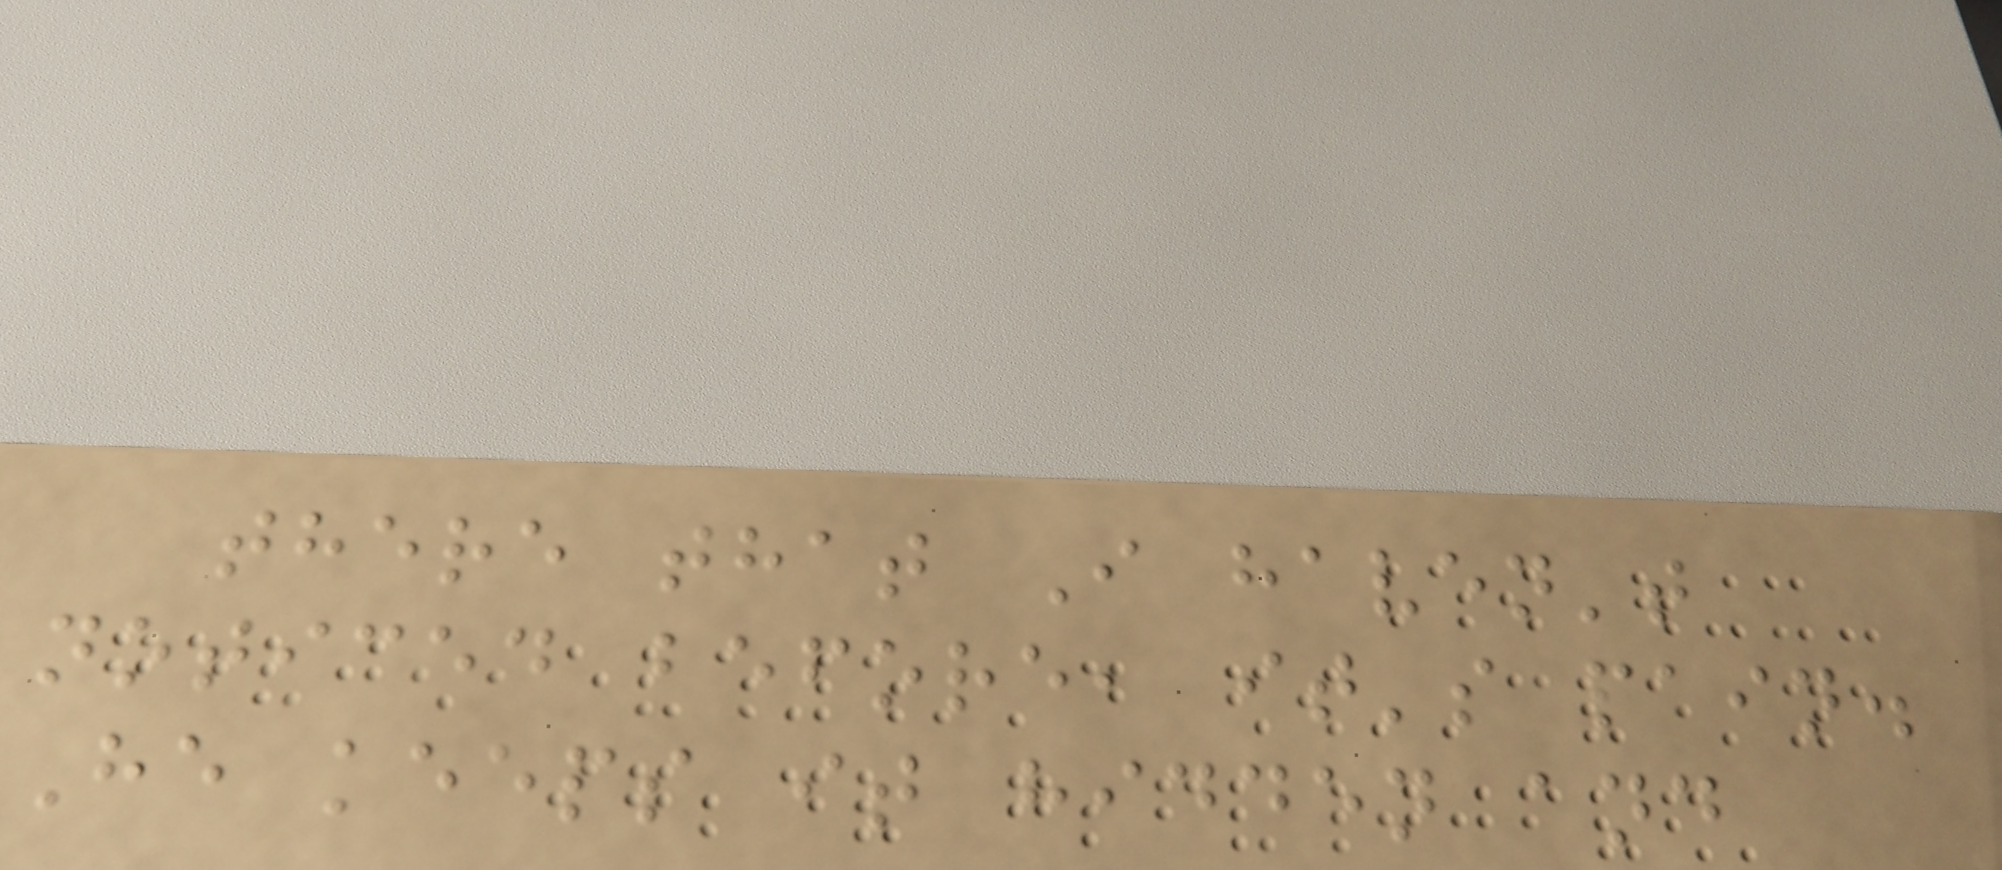there that I haven't
noticed before, it's pain.
He keeps it hidden and
